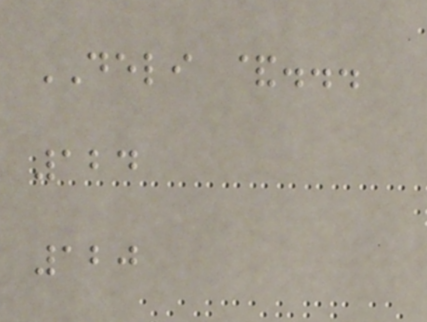DELI &...
124
120
